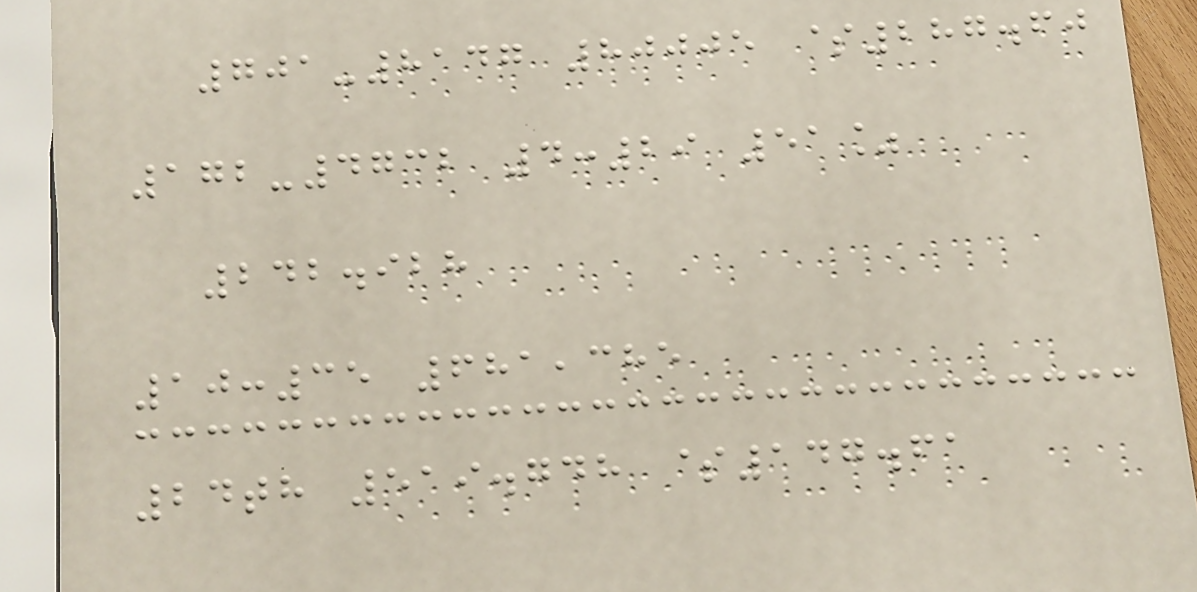701-8147 80005 $287.60
172-4732 4:29 51%
242.928
10:35 681,385
24th 519.748 $147.61
